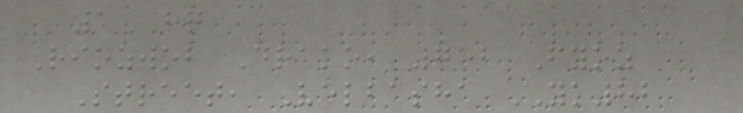1HQ
Riozwob Drako, 752 Fyoz
Street, Velbasha YK82
